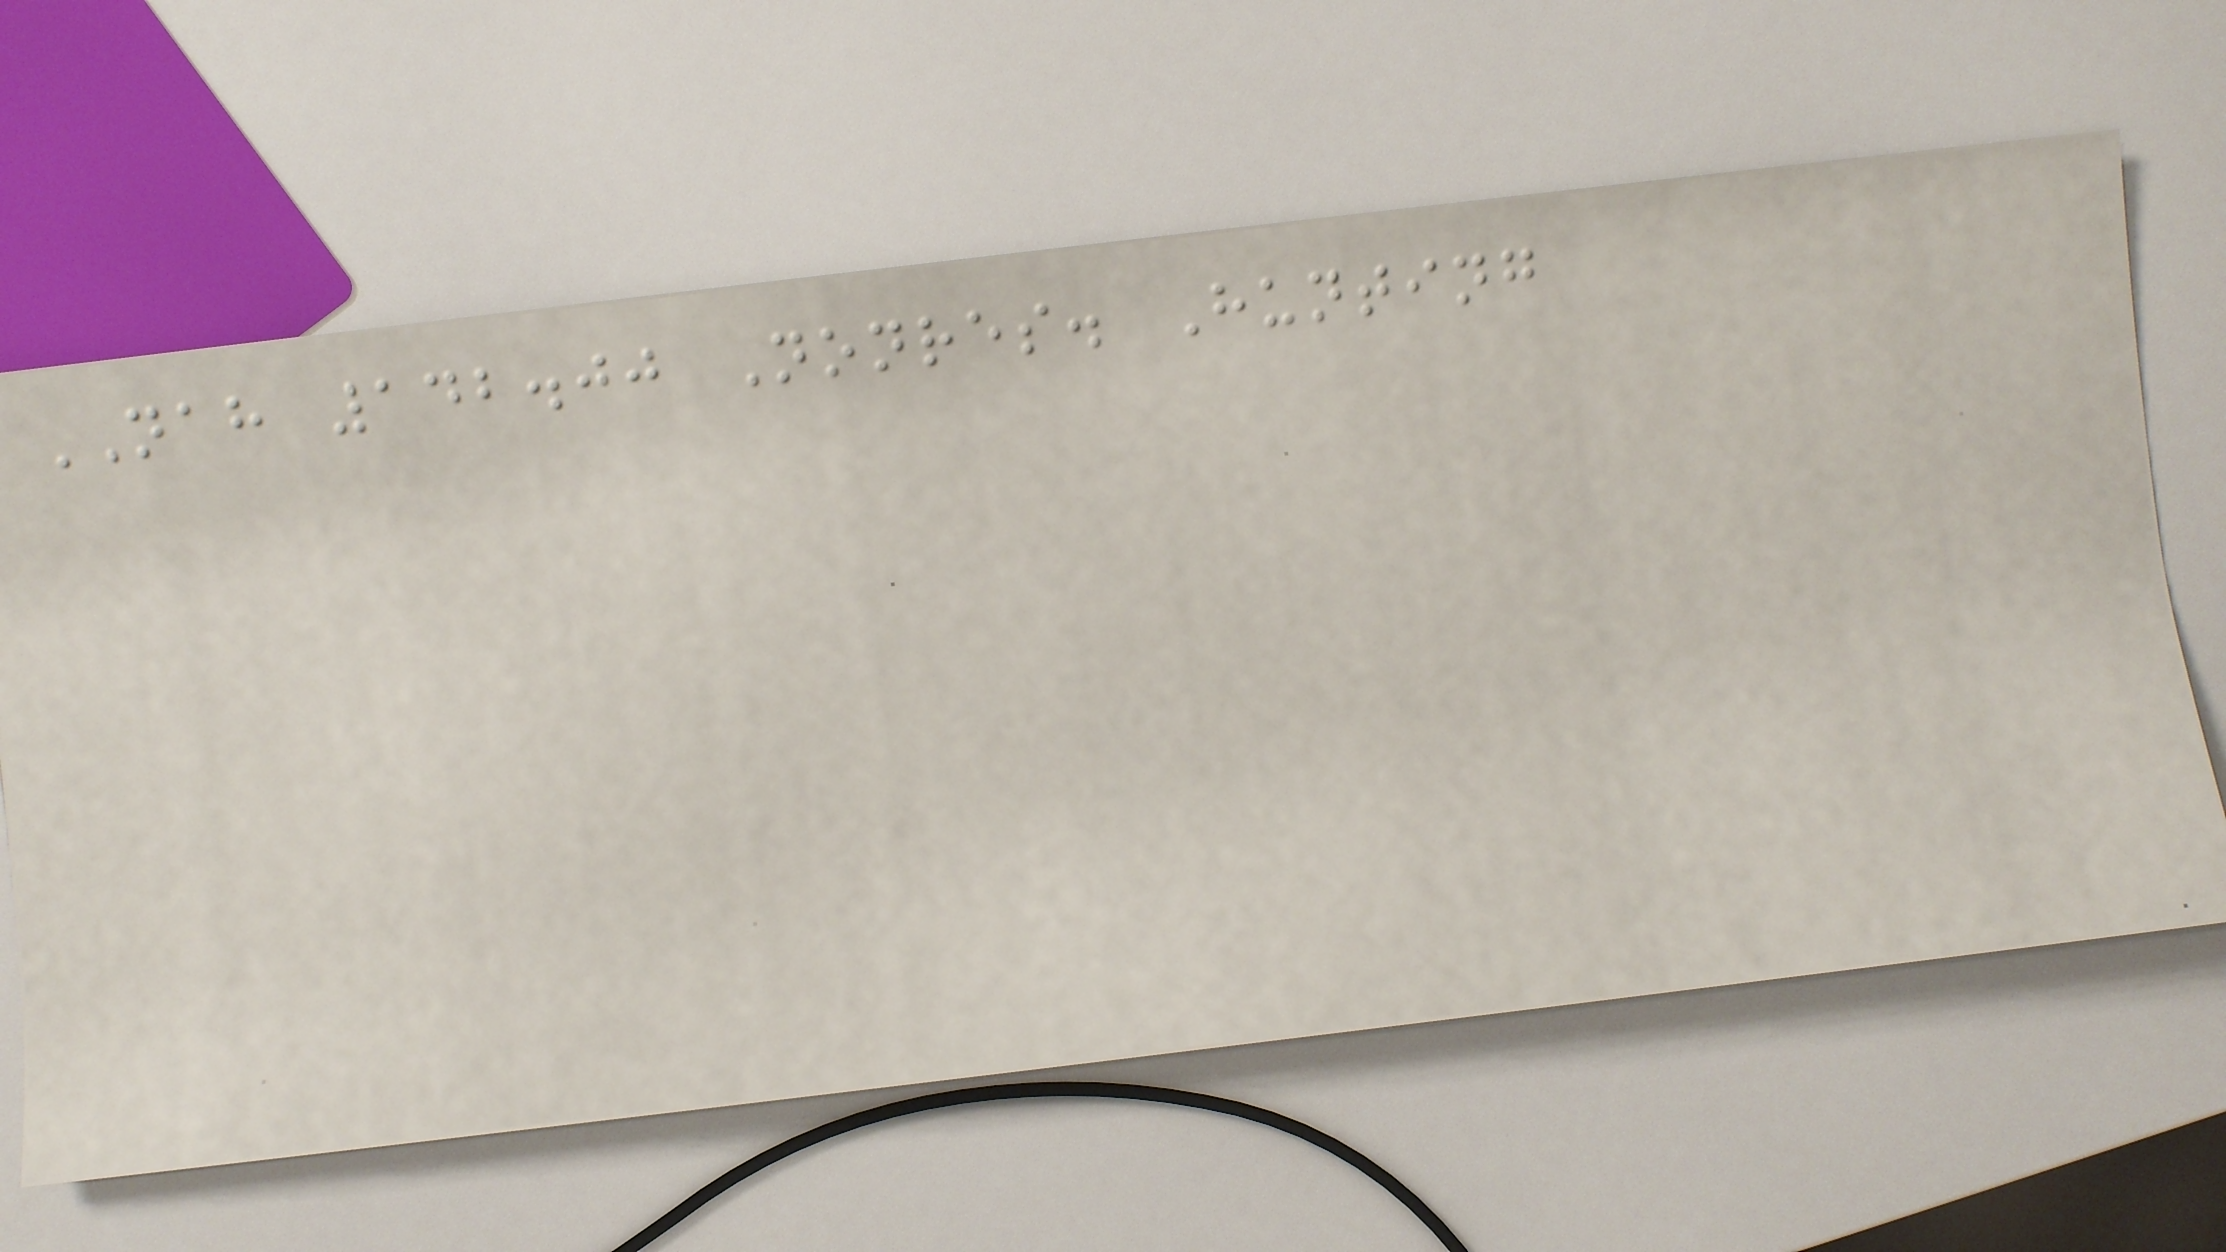NAH 142.00 Nonres. Hunting
